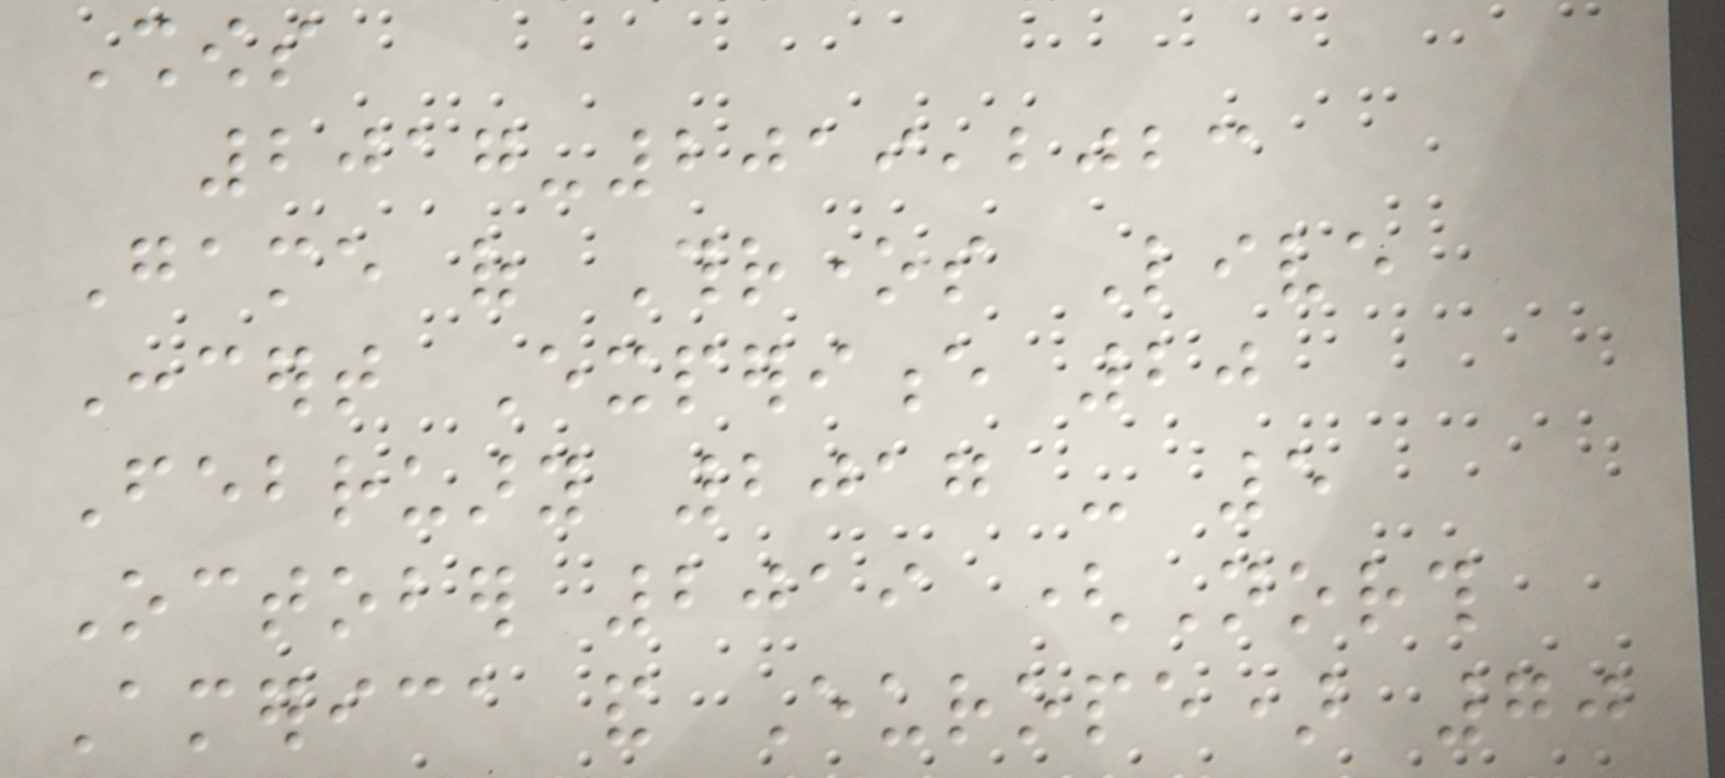Shows
2017-2019,2023
Game of Thrones Live
Concert Experience 20
February 2017 - 5
October 2019 (North
America and Europe) 70
